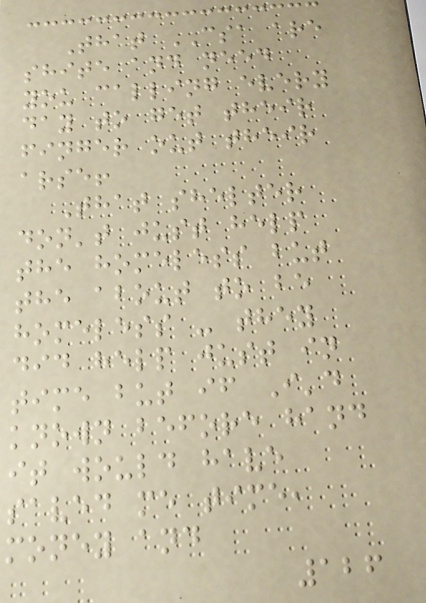That CSA are
shite and need
you calling every
day to get their
finger out their
arse!
That shelter
don't just help
the homeless but
the about to be
homeless - they
did help just in
time but if I'd
known before hand
it would have
saved me time,
money and
126
